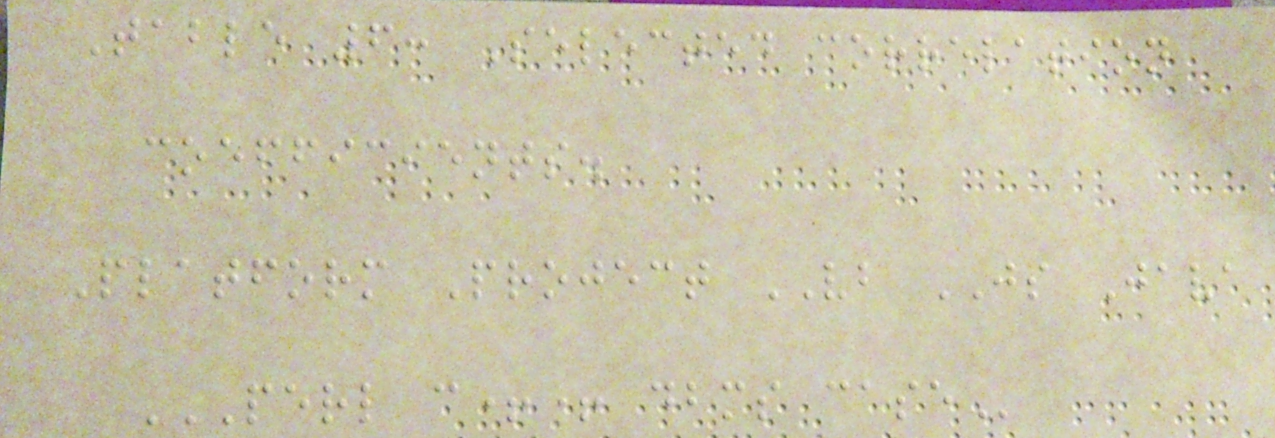Table 6: Selected correlation
coefficients.
Platform Project VB JS Java
PERL C++ DBMS CASE
